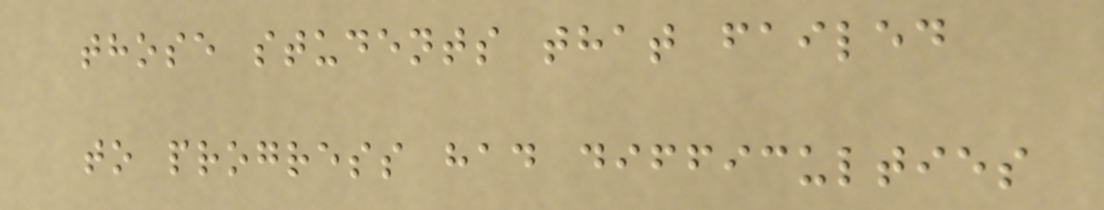those students that failed
to progress had difficulties
